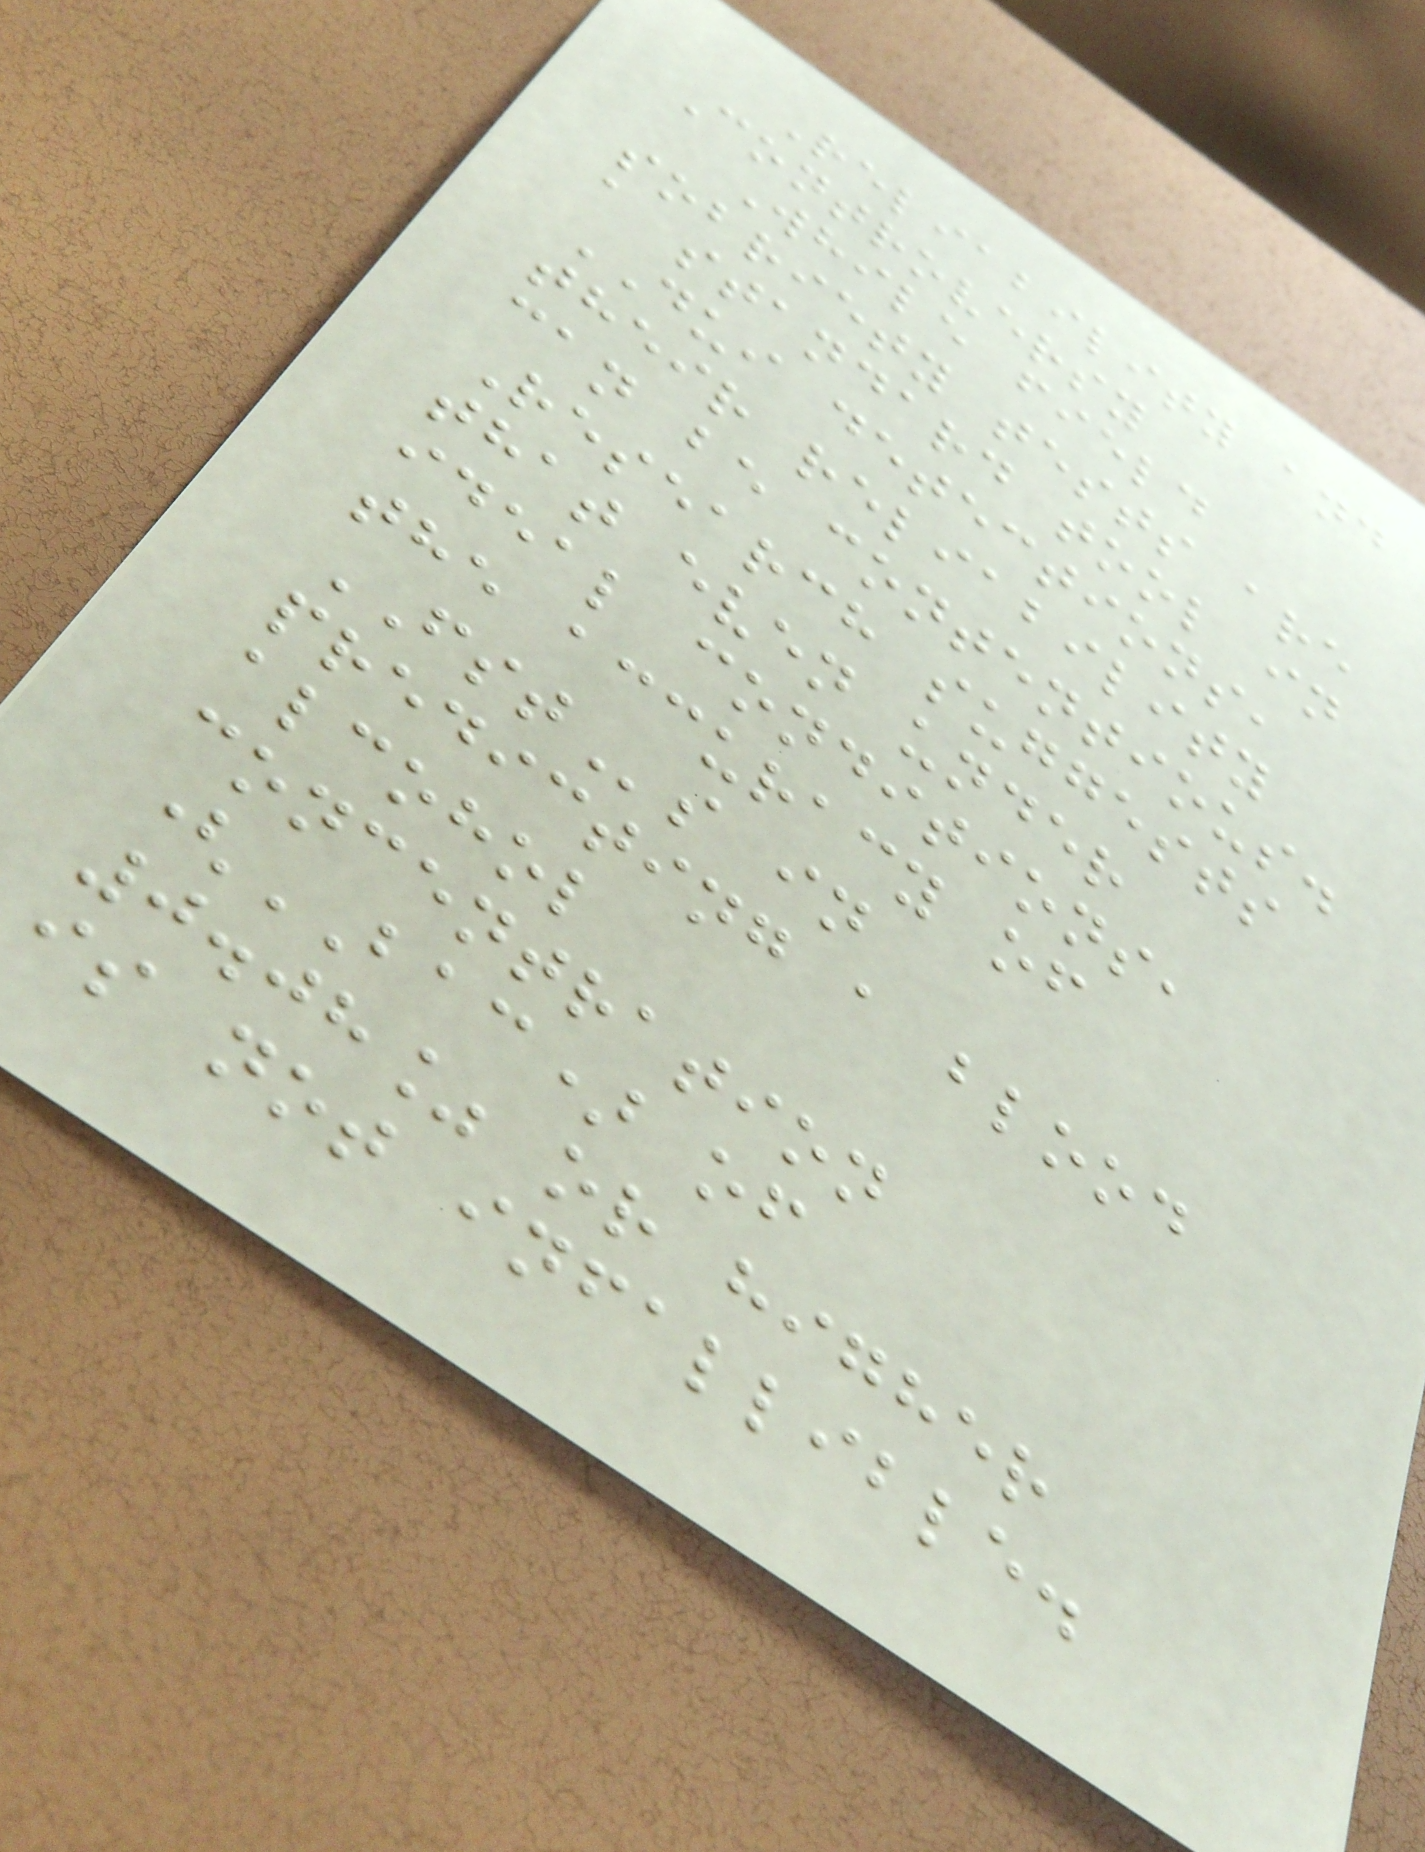Reliability and
Controversy
While field
sobriety tests are
a standard tool in
DUI detections,
their reliability
can be contentious.
Research suggests
that even under
ideal conditions,
the accuracy of
FSTs in
predicting a blood
alcohol
concentration
(BAC) of
0.08% or higher
is not infallible.
